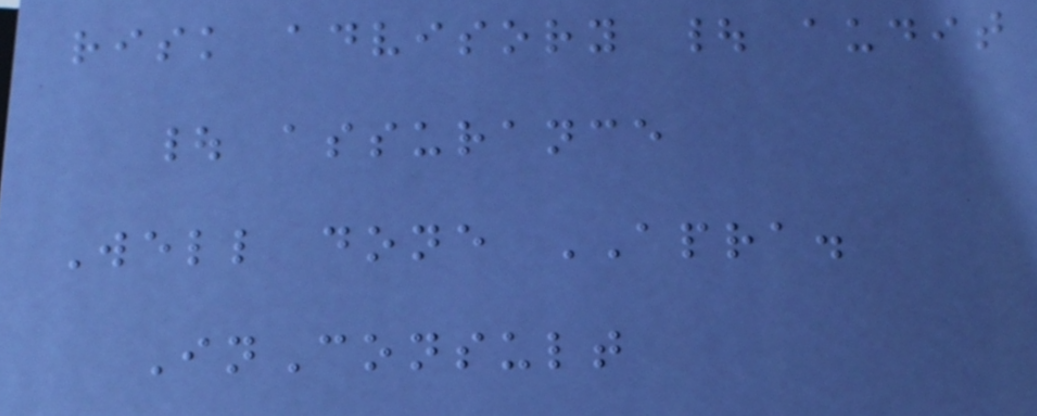risk advisory | audit
| assurance
Well done APRA.
InConsult
